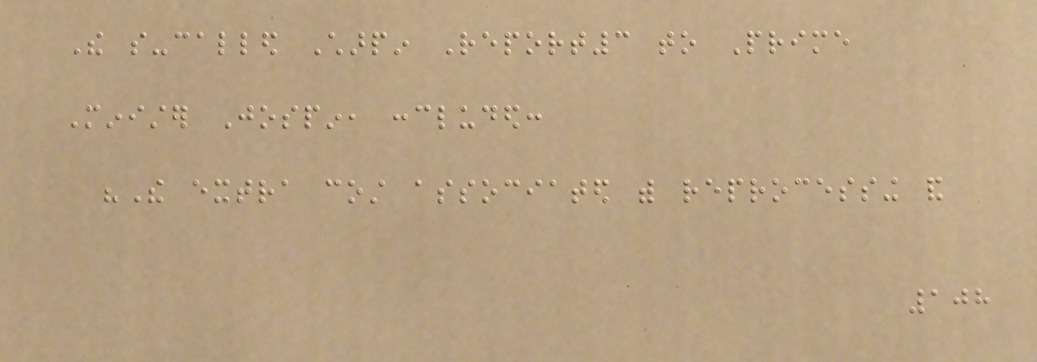The so-called Charpin Report3 to Prime
Minister Jospin, concluded:
"The extra cost associated with reprocessing and
108
